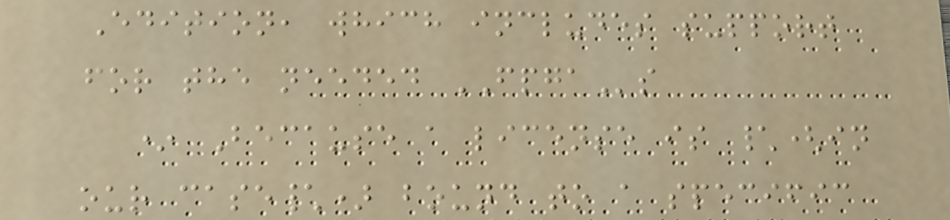Edition, which includes support
for the needed FPGAs
* Because a license is \(in
our case\) bound to a specific
